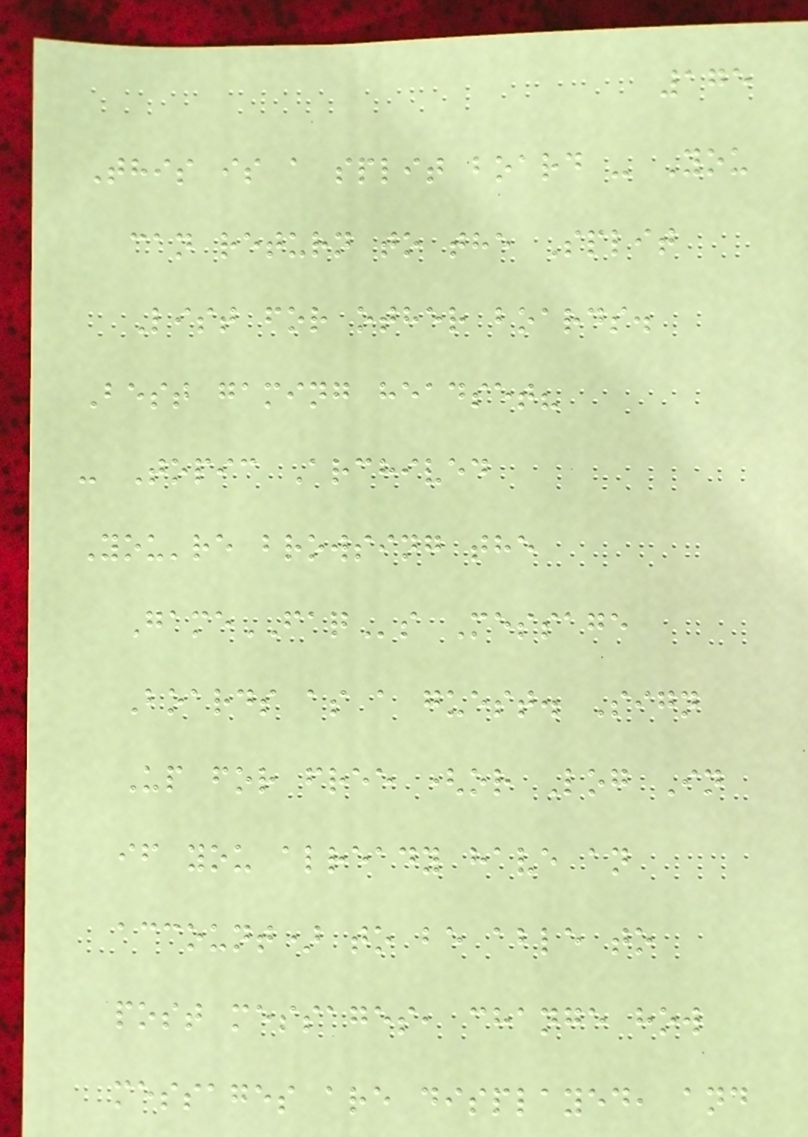175
This is a split board - You
can return to the Split
List for other boards.
Best gaming headset?
- Topic Archived
You're browsing the
GameFAQs Message
Boards as a guest. Sign
Up for free (or Log In
if you already have an
account) to be able to
post messages, change how
messages are displayed, and
